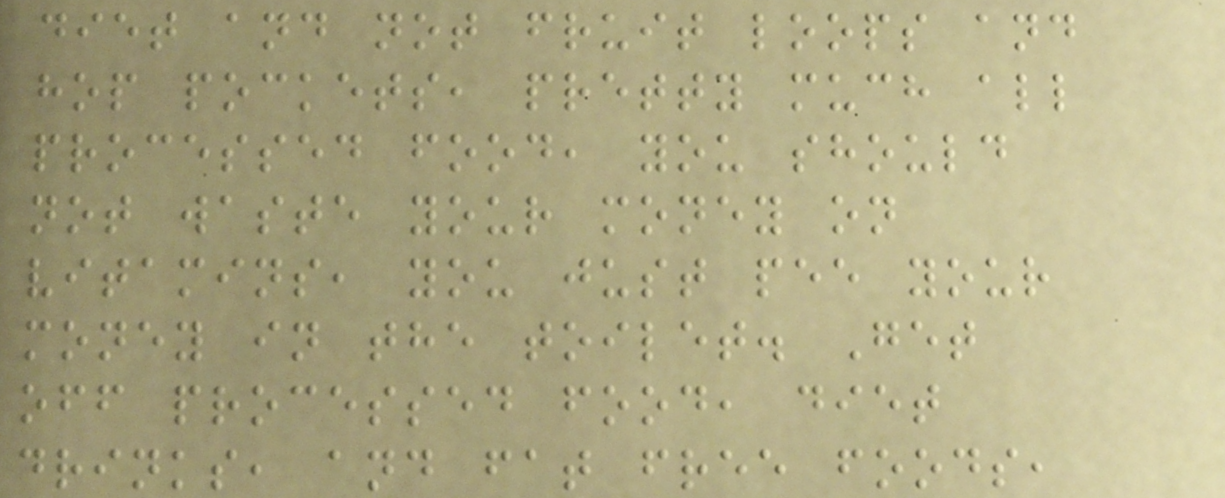diet and not fruit loops and
hop pockets, pretty much all
processed food, you should
not waste your money on
vitamins, you just pee your
money in the toilet. Get
off processed food, diet
drinks, and fat free foods,
